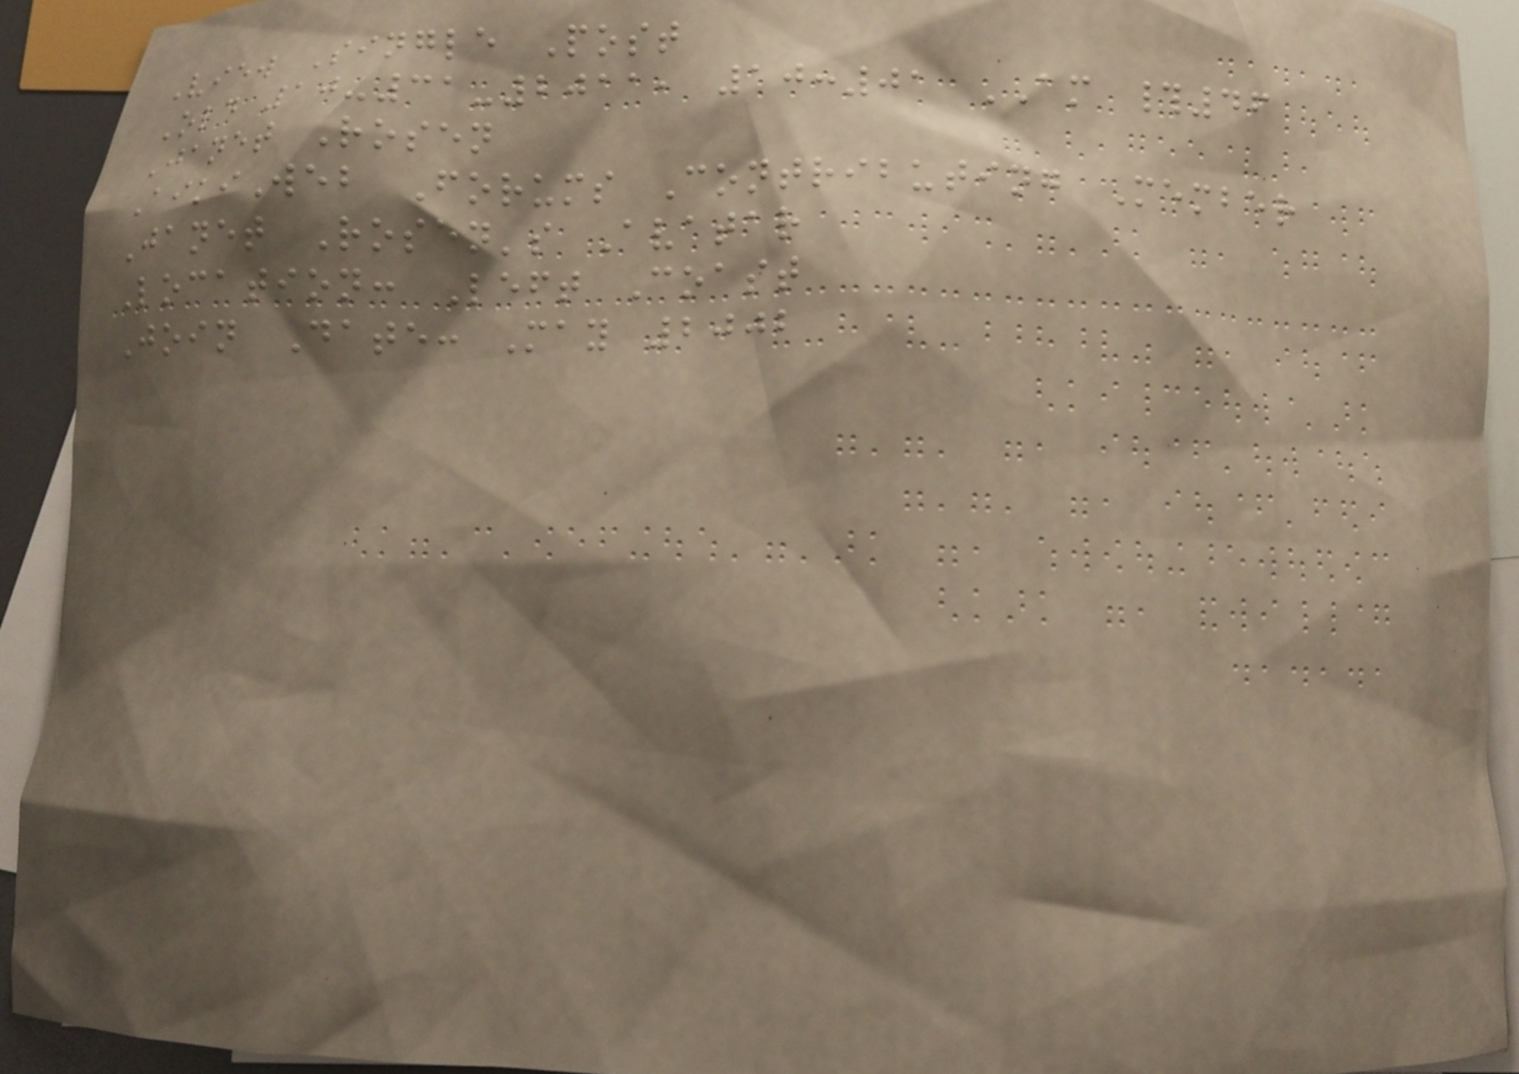View Single Post
Old 10-31-2011, 10:01 AM #46
Janet Rosen
AikiWeb Forums Contributing Member
Janet Rosen's Avatar
Location: Left Coast
Join Date: May 2002
